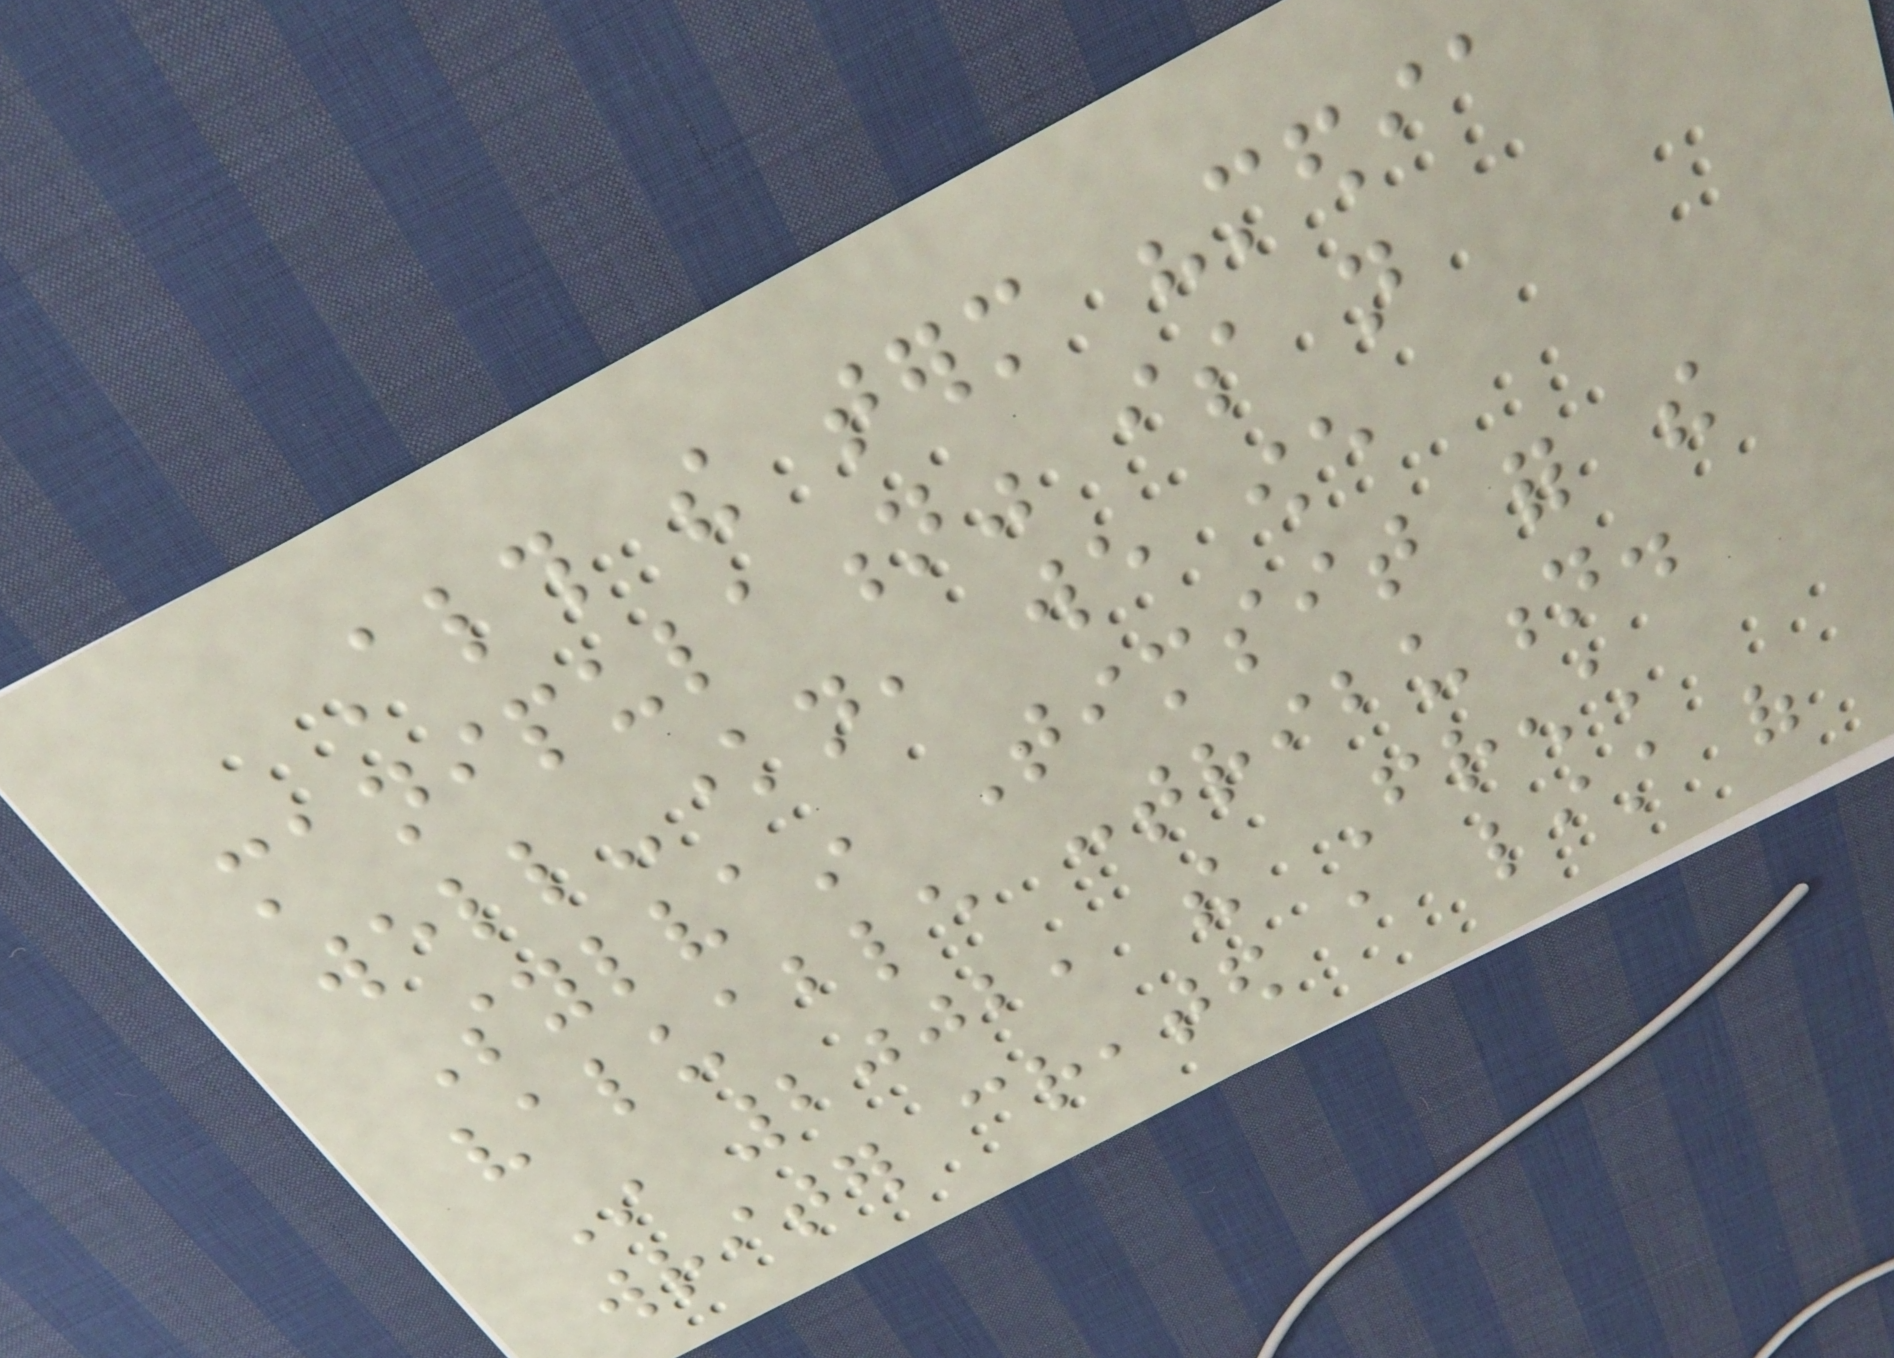Although the term "media
manipulation" is not
well-known, we owe
Sylvain Timsit for the
valuable contribution.
In 2002, the French
writer created a list of
